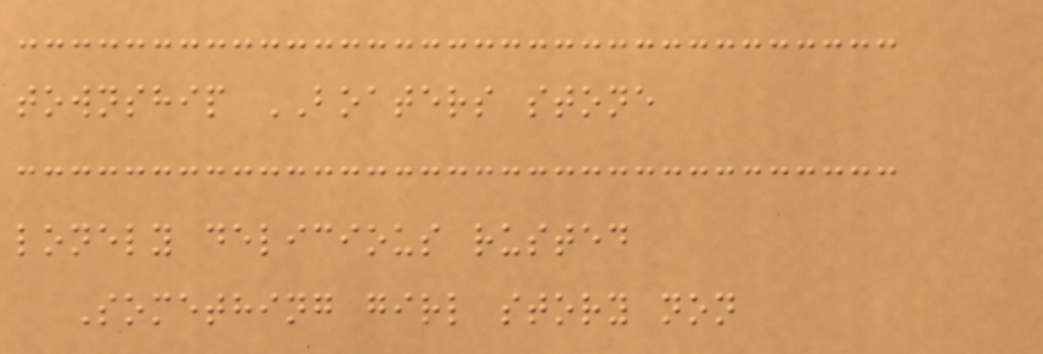township BOATERS stone
lonely delicious rusted
Something girl story non
